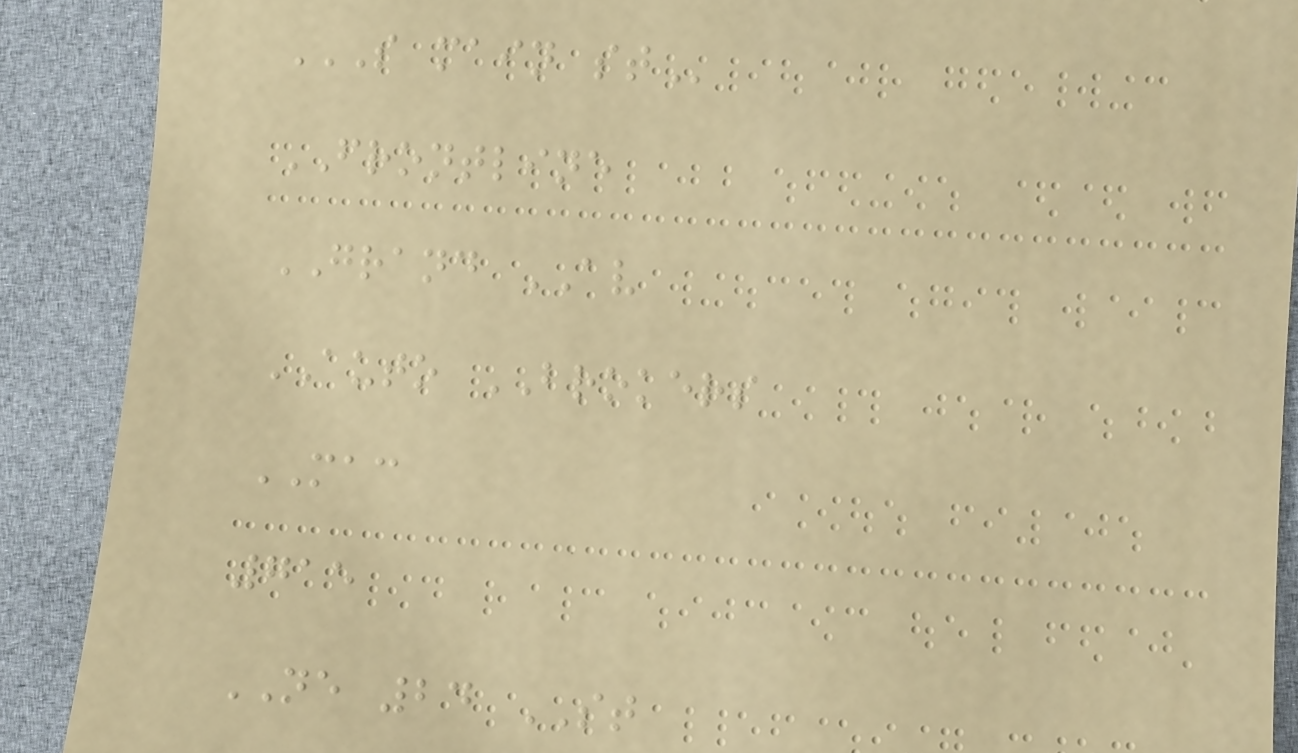S MAIN ST
FRONTLINE
GRAND AV
AUTO BROKERS
MAC
715
NE 24 ST
